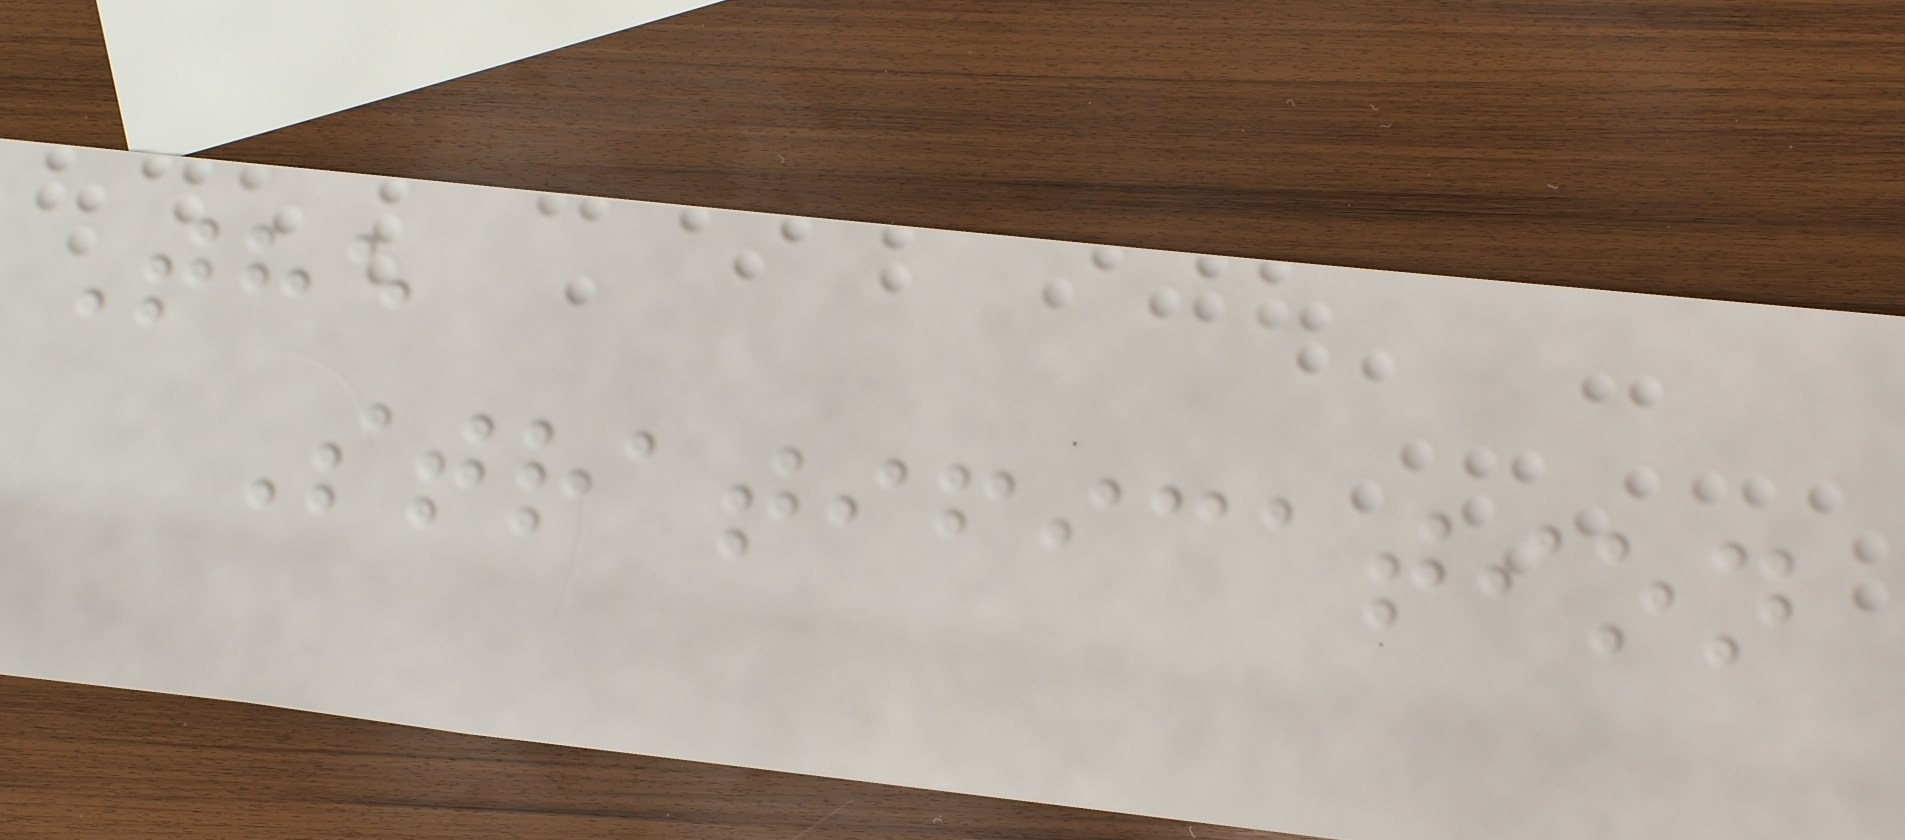The
Stratification
